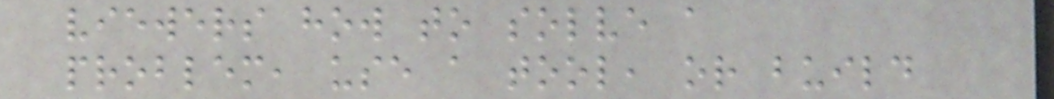viewers how to solve a
problem, use a tool, or build
